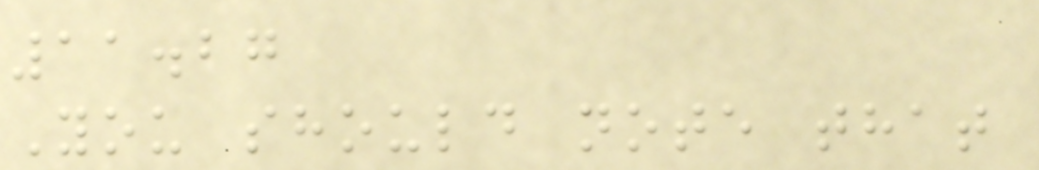11.27
You should note that
